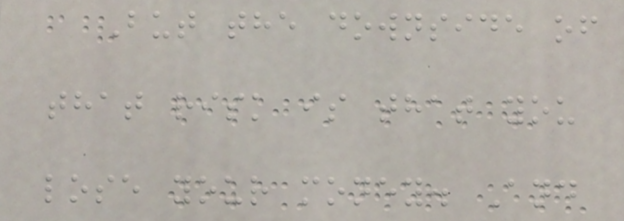But the downside of
that risk is that you
lose your money. And
